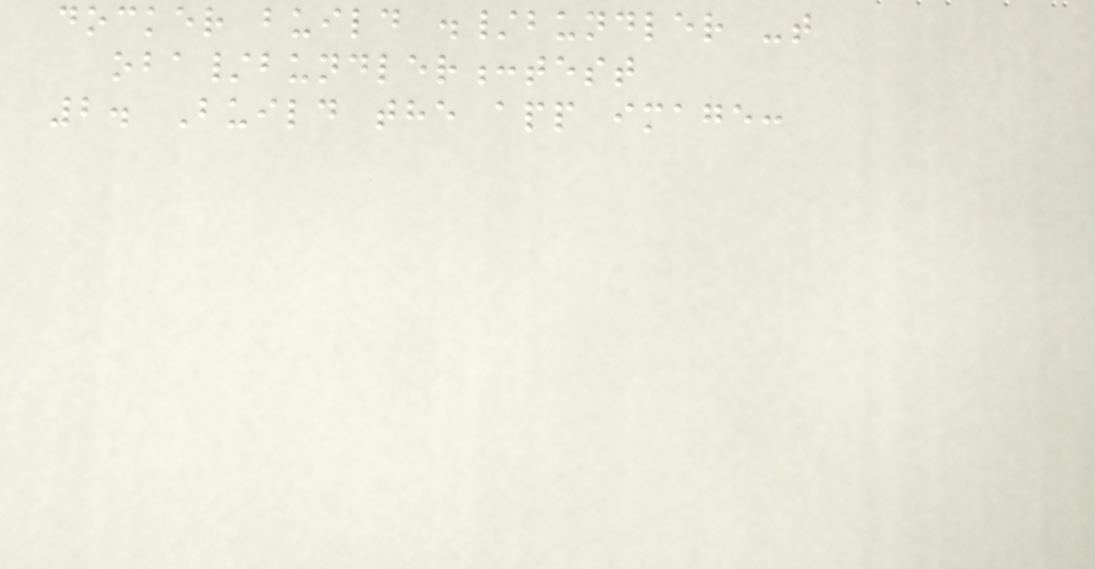docker build ./bundler -t
oba/bundler:test
2. Build the app image:
